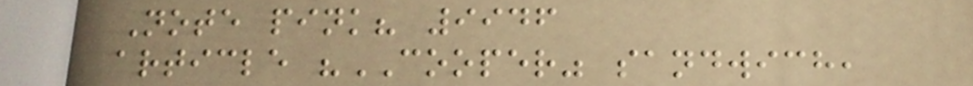Note pink? 9946
article "COOPER" sandwich,
